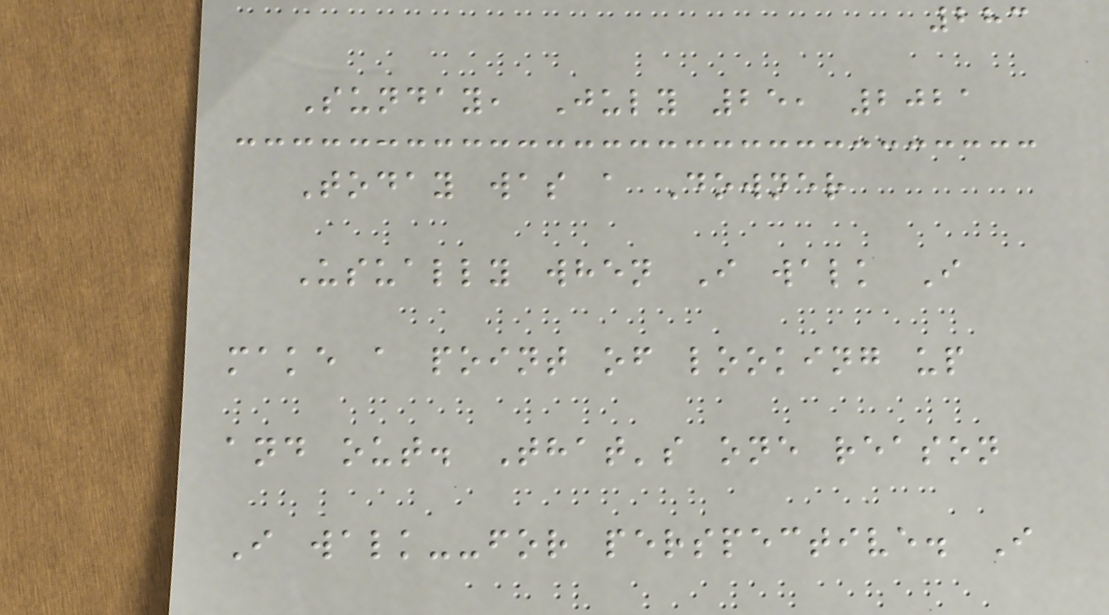283
Sunday, July 25, 2021
Today was a Downer
Usually when I walk I
make a point of looking up
and out. That's one reason
I walk--for perspective. I
